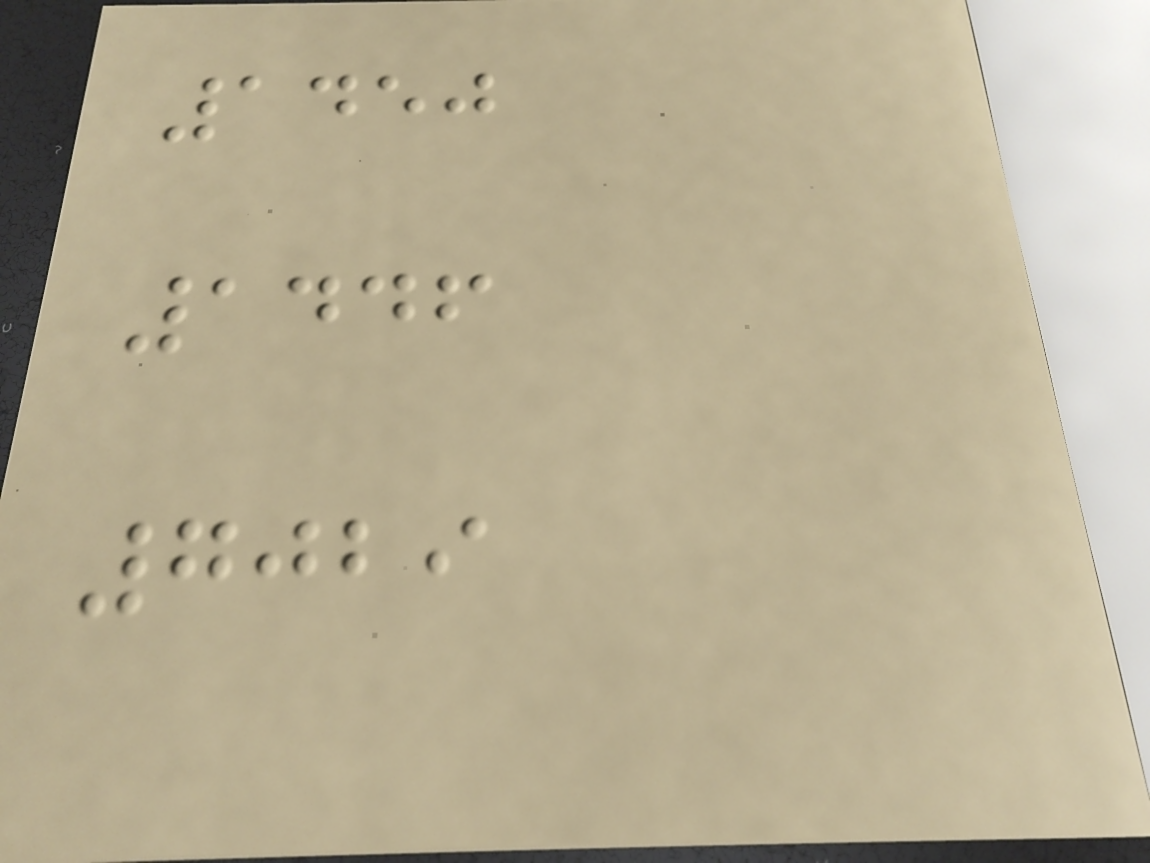1450
1446
7029
